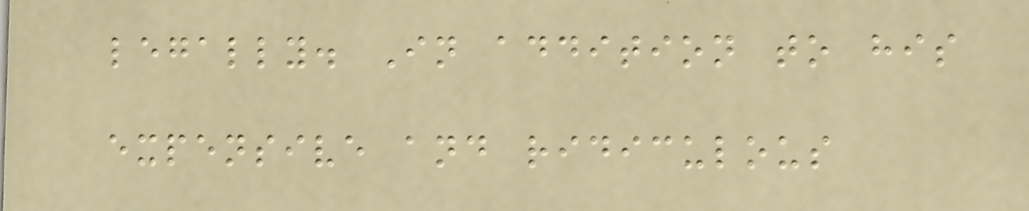legally. In addition to his
expensive and ridiculous
